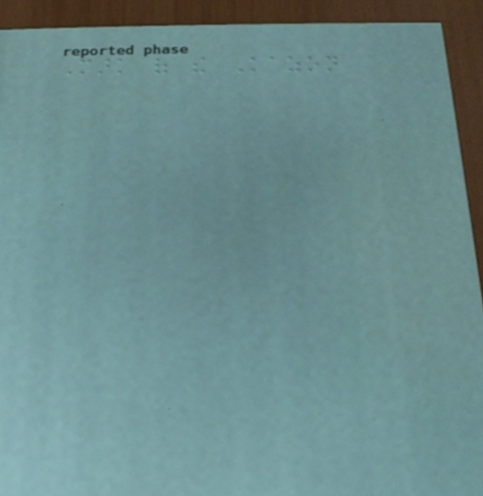Mark of the Kazon
